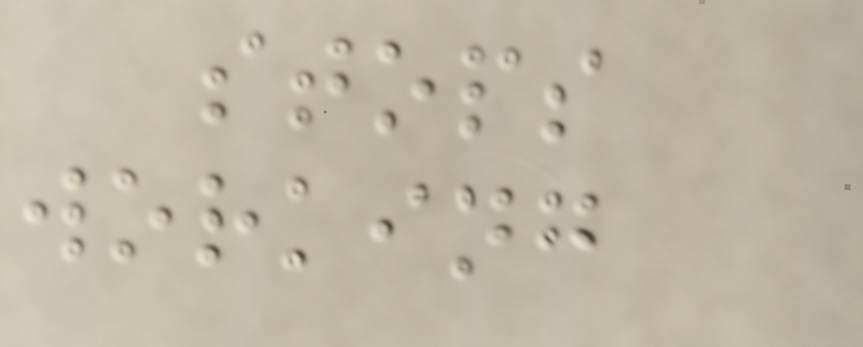stops
working
